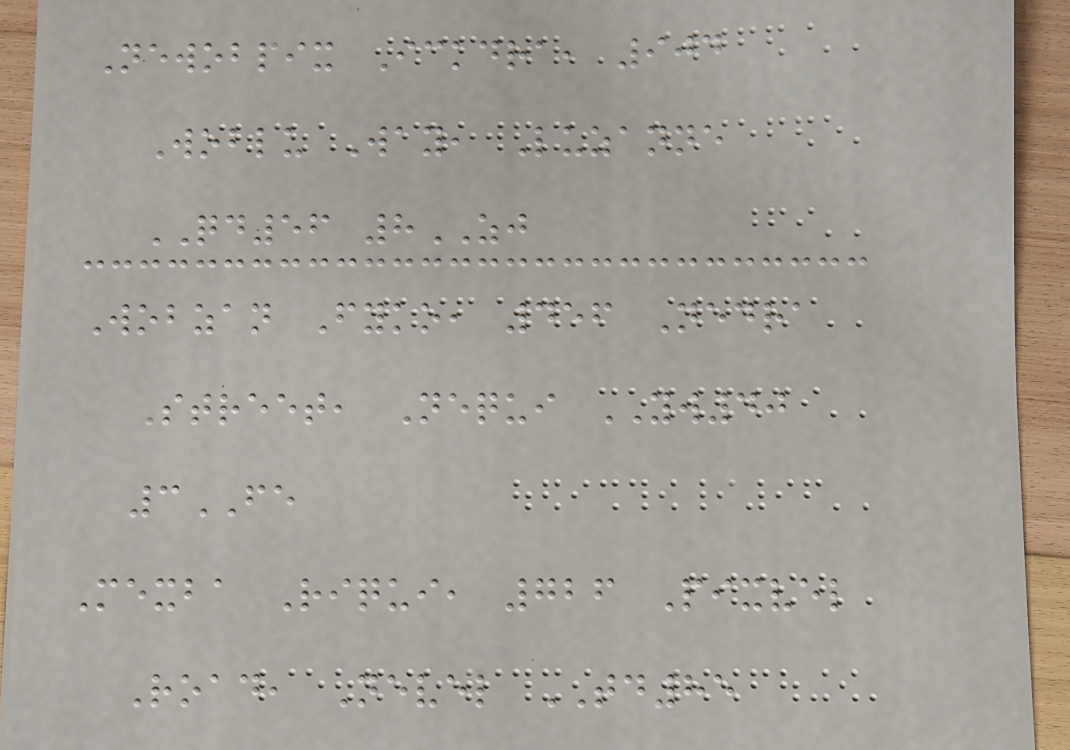Newobpix Ickdra, 904
Woblu Way, Luzanne
QD56 8ZJ
Wobzan Fyko, 456 Nedra
Street, Nequi YW40
3FE
Mexba Riqui, 726 Pixvel
Road, Nevel TD85
